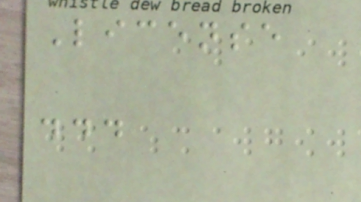License
...
